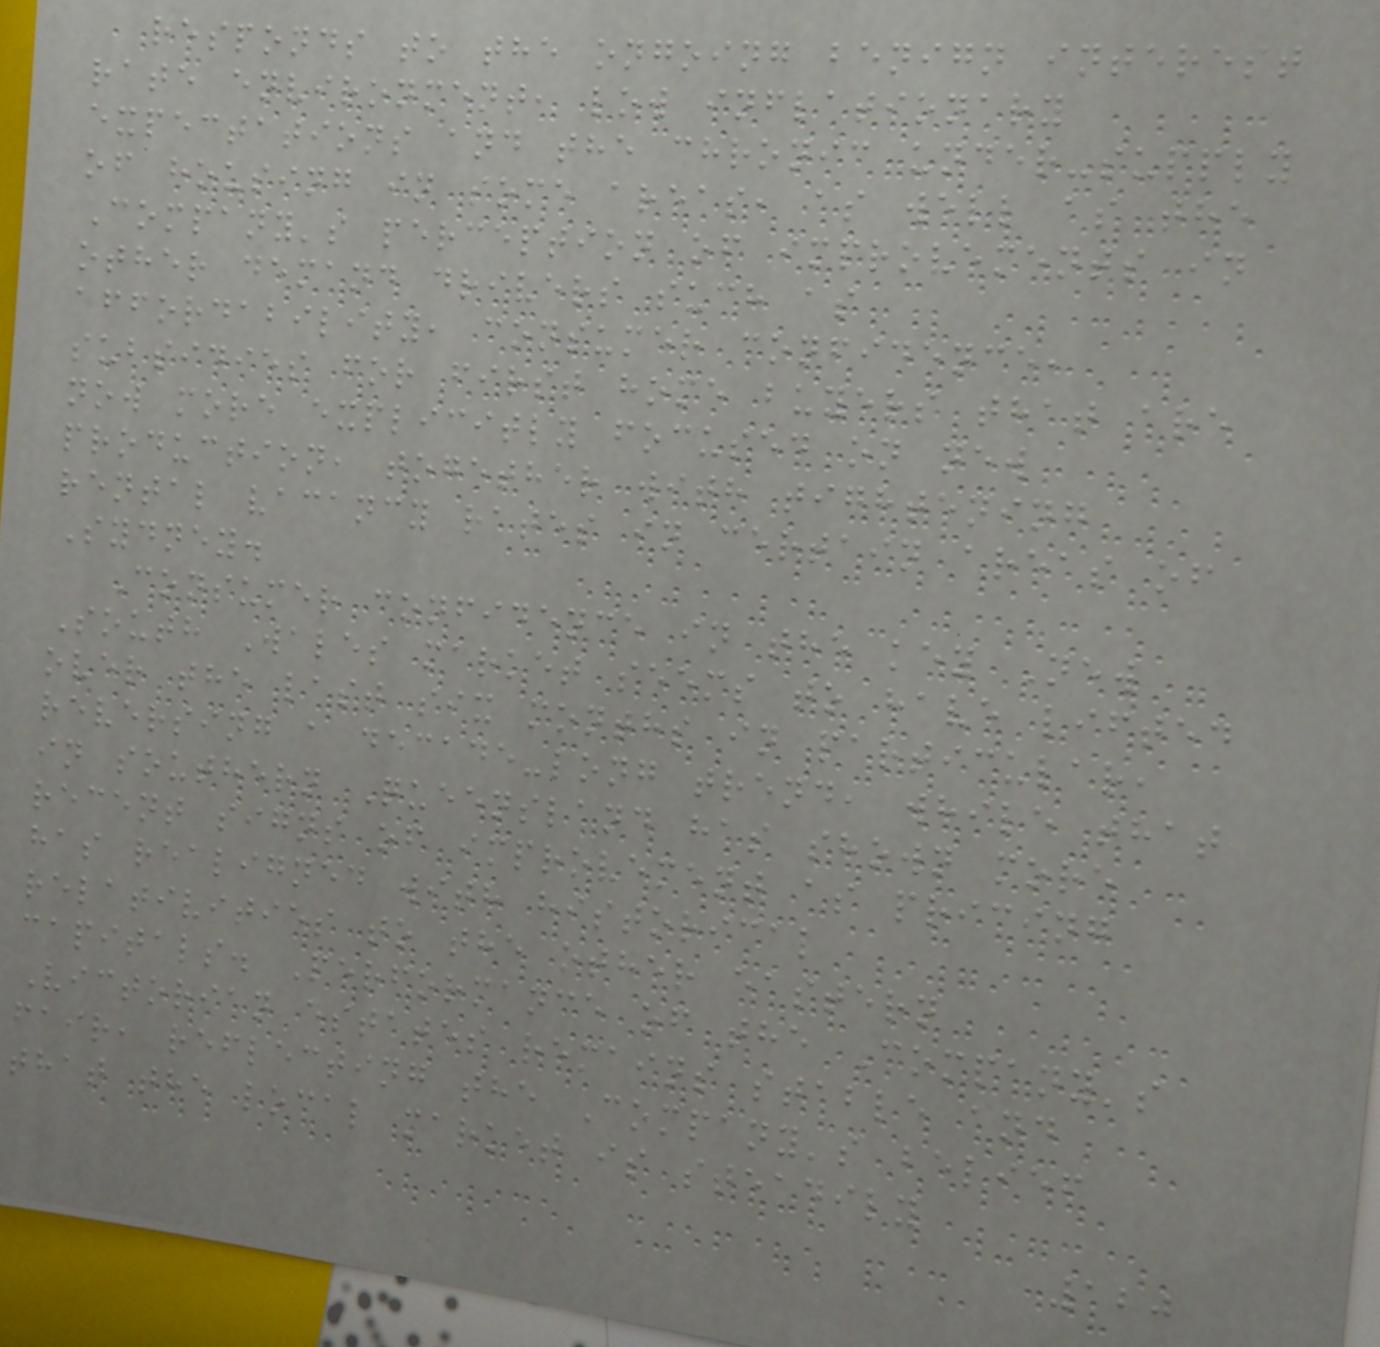responds to the ongoing benign interest
rate environment, low inflationary
expectations and the chronic under-supply
of housing in some areas, as well as the
Company's perception of improvements in
other demand drivers such as
affordability, consumer confidence,
subsidies for first home buyers that are
now more explicitly focused on new
production, together with tightening
rental vacancy rates in certain areas of
Sydney.
Consumer confidence in the key New
South Wales market seems to have lifted
over the last six months in particular,
reversing a decade-long trend, while that
in southern Queensland has shown more
recent signs of improvement as pricing
has realigned with historical
relativities to the other eastern
capitals. Performance of the Company's
Victorian estates remains stable and
fair, reflecting the Company's belief
that the local market is steadily
120
